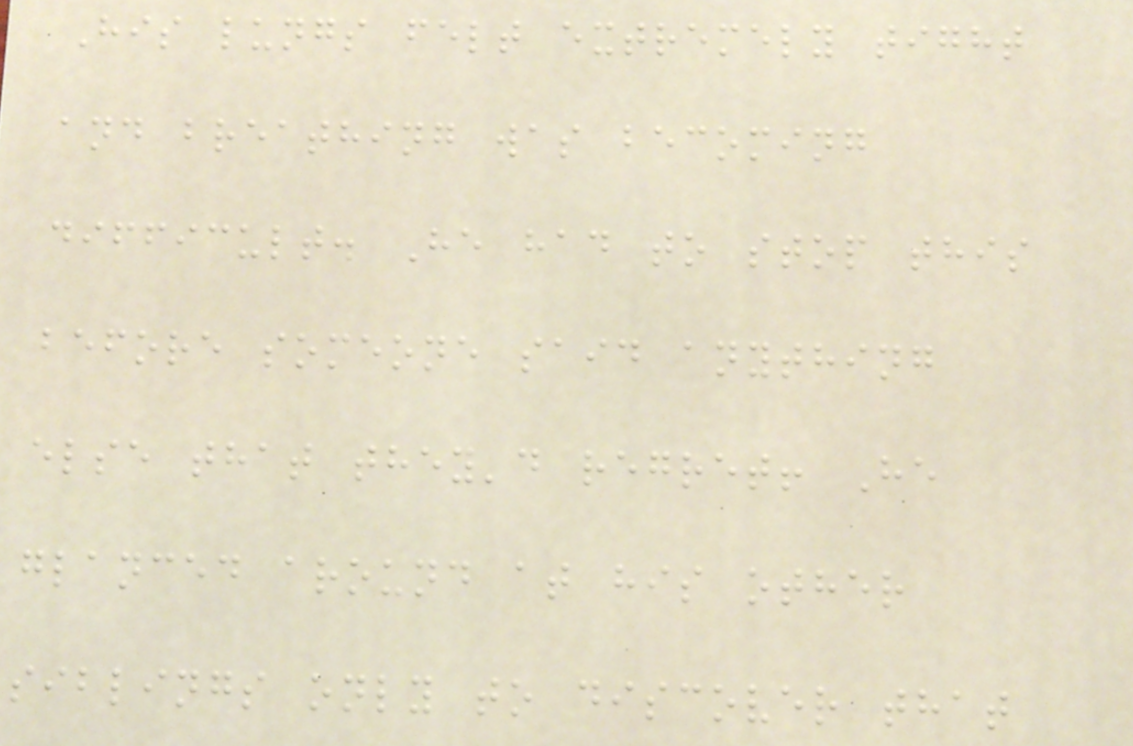His lungs felt extremely tight
and breathing was becoming
difficult. He had to stop this
before someone said anything
else that they'd regret! He
glanced around at his other
siblings only to discover that
